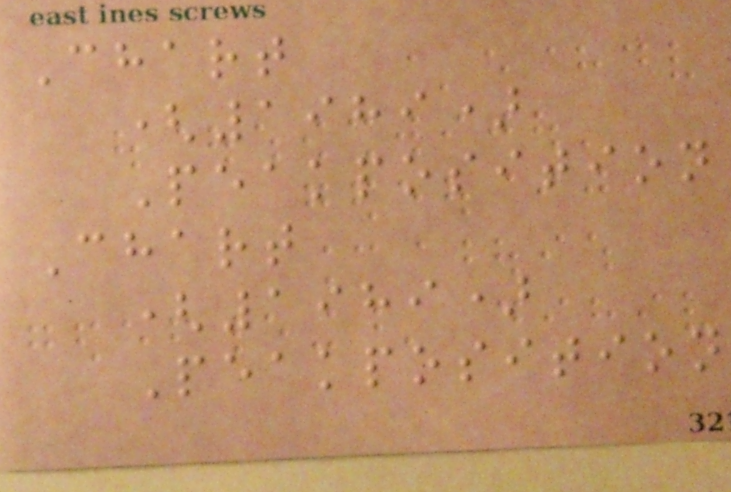Chart
(1989)
Peakposition
Chart
(1989)
Peakposition
